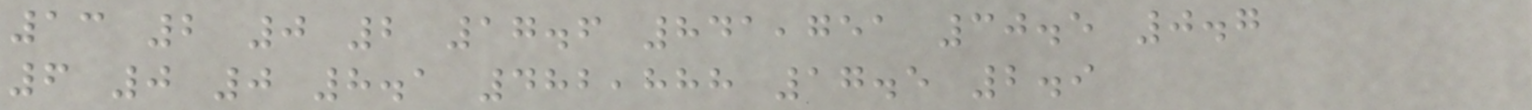13 2 0 2 17.6 841,751 30.5 0.7
6 0 0 8.1 482,888 17.5 2.9
